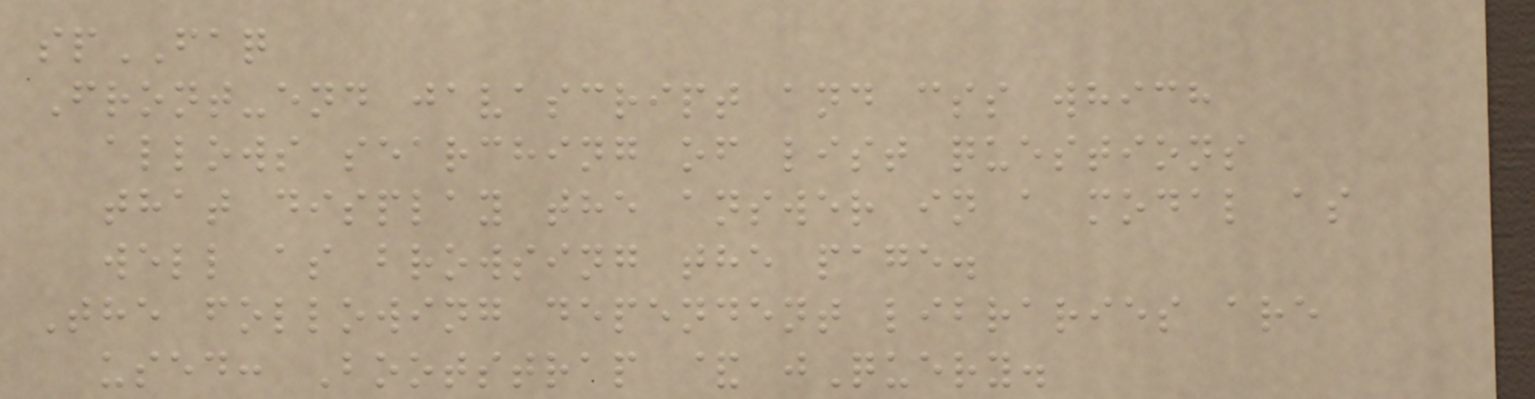spFAQ
Front-end javascript and css which
allows searching of list questions
that display the answer in a modal as
well as browsing the page.
The following dependent libraries are
used: Bootstrap & jQuery.
